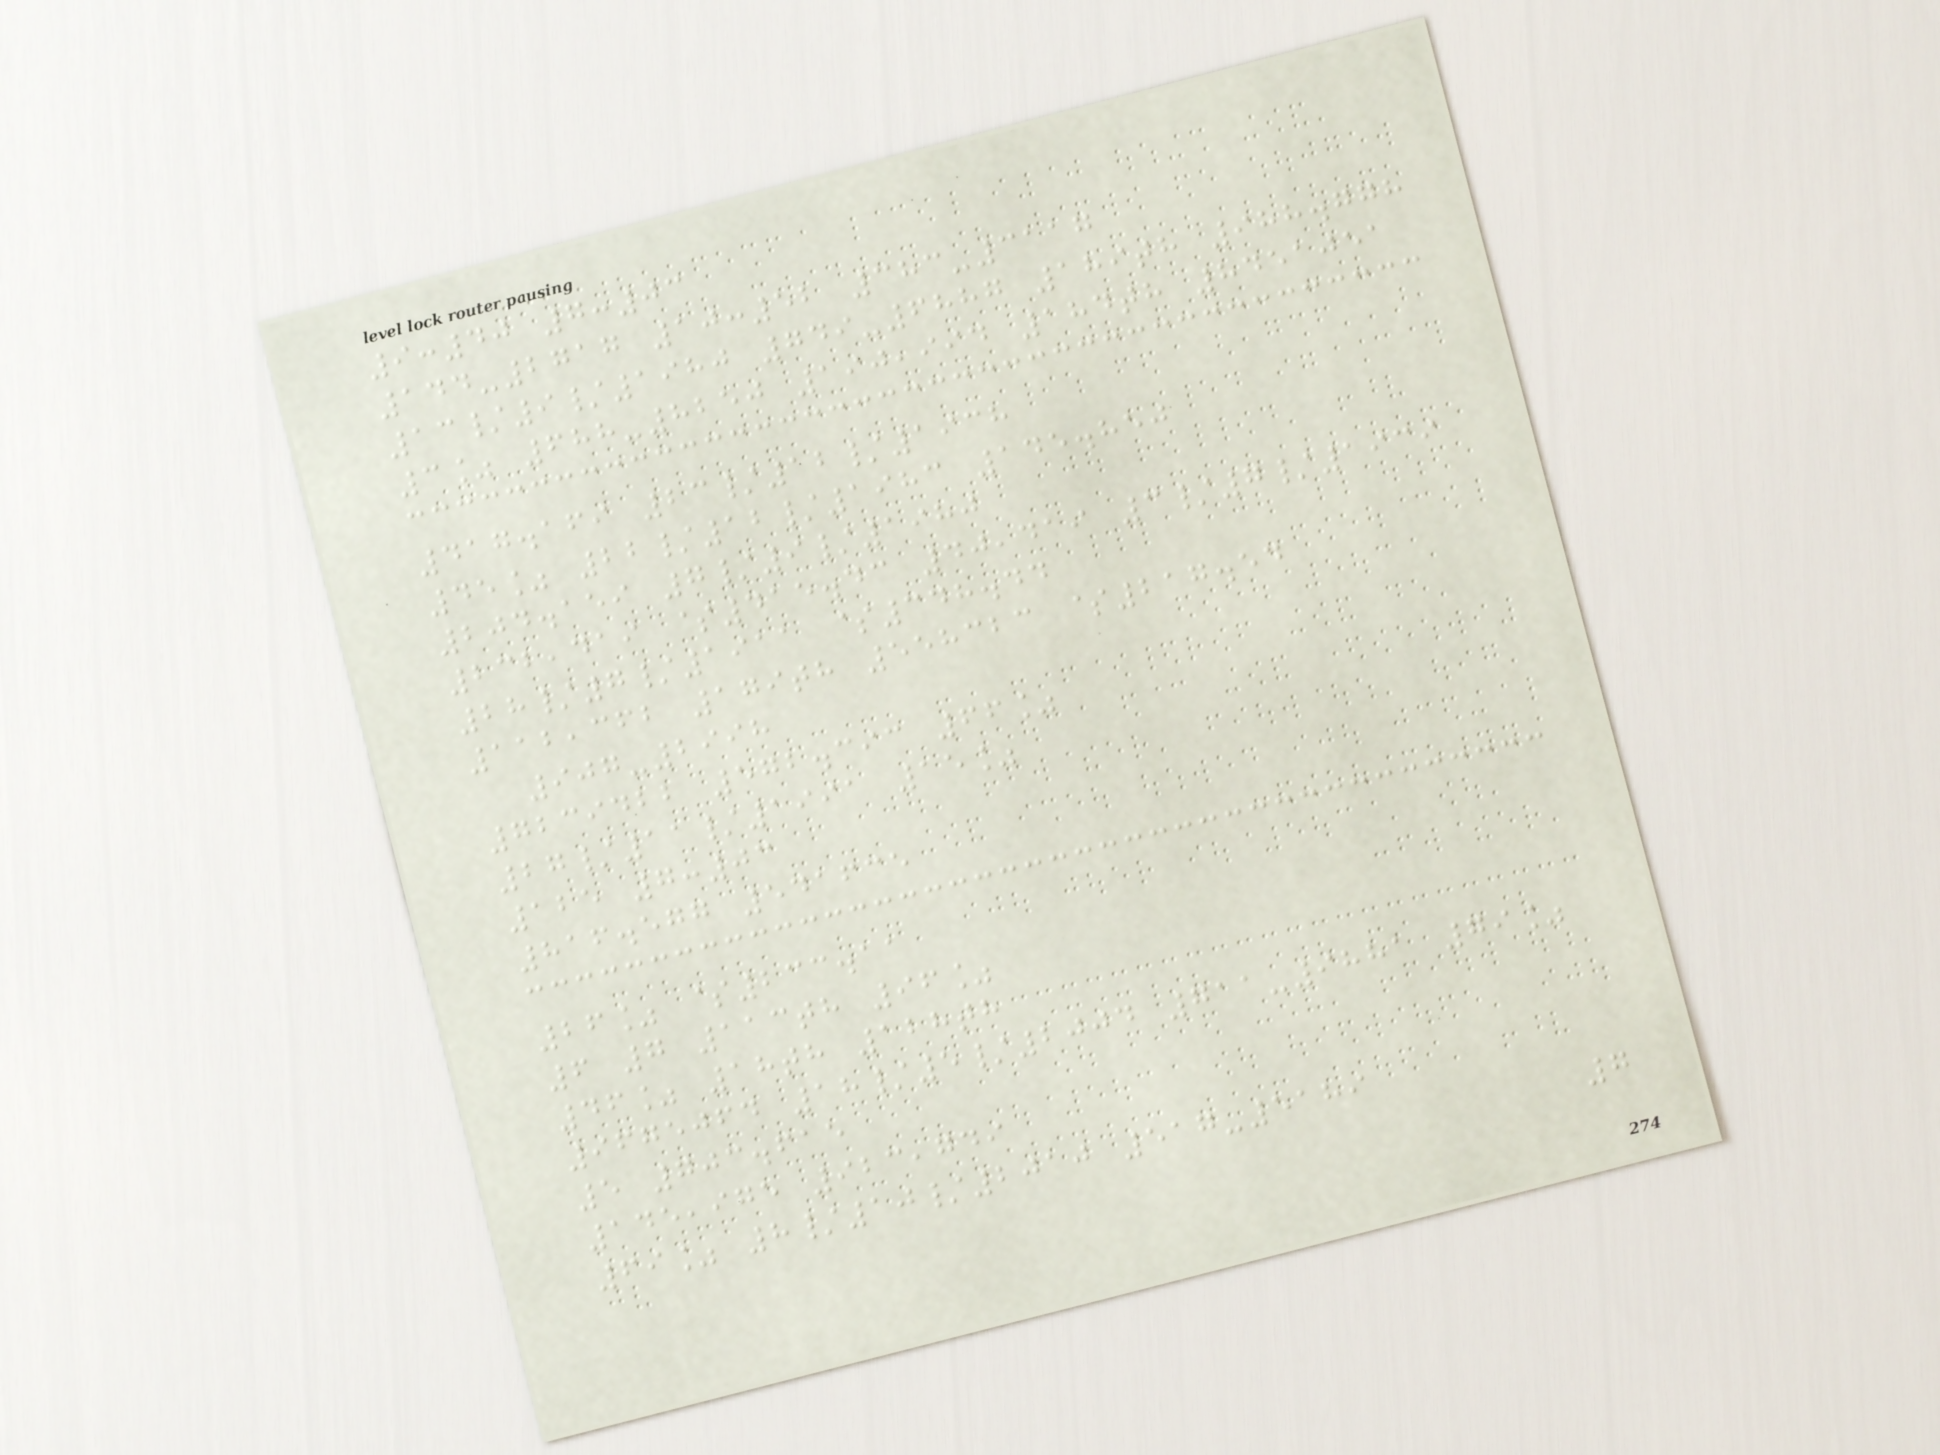9:40 7:03
144-2717 10:52 383-3117
13/9/1980 749-6887 189th 988.778
3% 688-8250 190,994 184th 8451051
417.169 23/12/1938
45% 22/12/1983 145.850
204.159 7/9/1980
232,419 $415.43 40,419 3/7/1939
28/7/1911 $348.44
112,362 179th 558323 $217.54
907-2998
7239422 572.393 66%
27/11/1991 15%
125 7:03
816.577 541635
26% $233.11
6 7 113th 96%
46% 18th 128th
9675064 18/5/2004 711-9881 79%
5 703.615
145,975 923,749
69% 8/10/2010 517-5189
7
